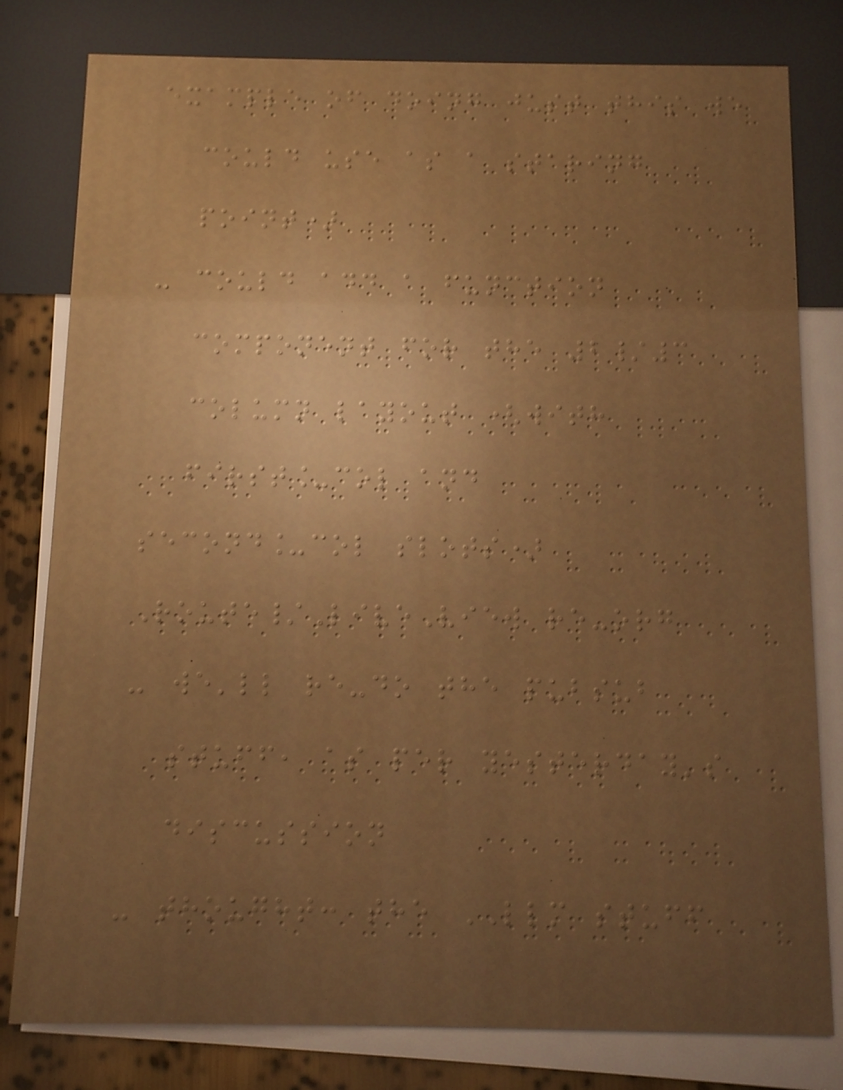example of doing just this we
could use as a staring
point)
- could add a function
component for the 2/3
column layout (with
first_col and
second_col slots)
Route/LiveView re-org
- we'll re-do the pubsub
stuff, as per yesterday's
discussion
- thought: the LLM stuff
